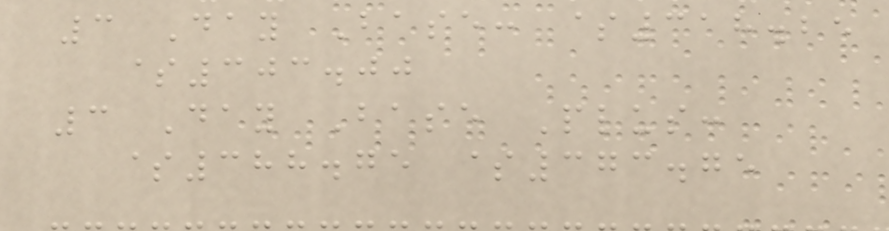3 Day Base: $318.25
$303.00
3 Day Base Plus:
$388.75 $373.75
